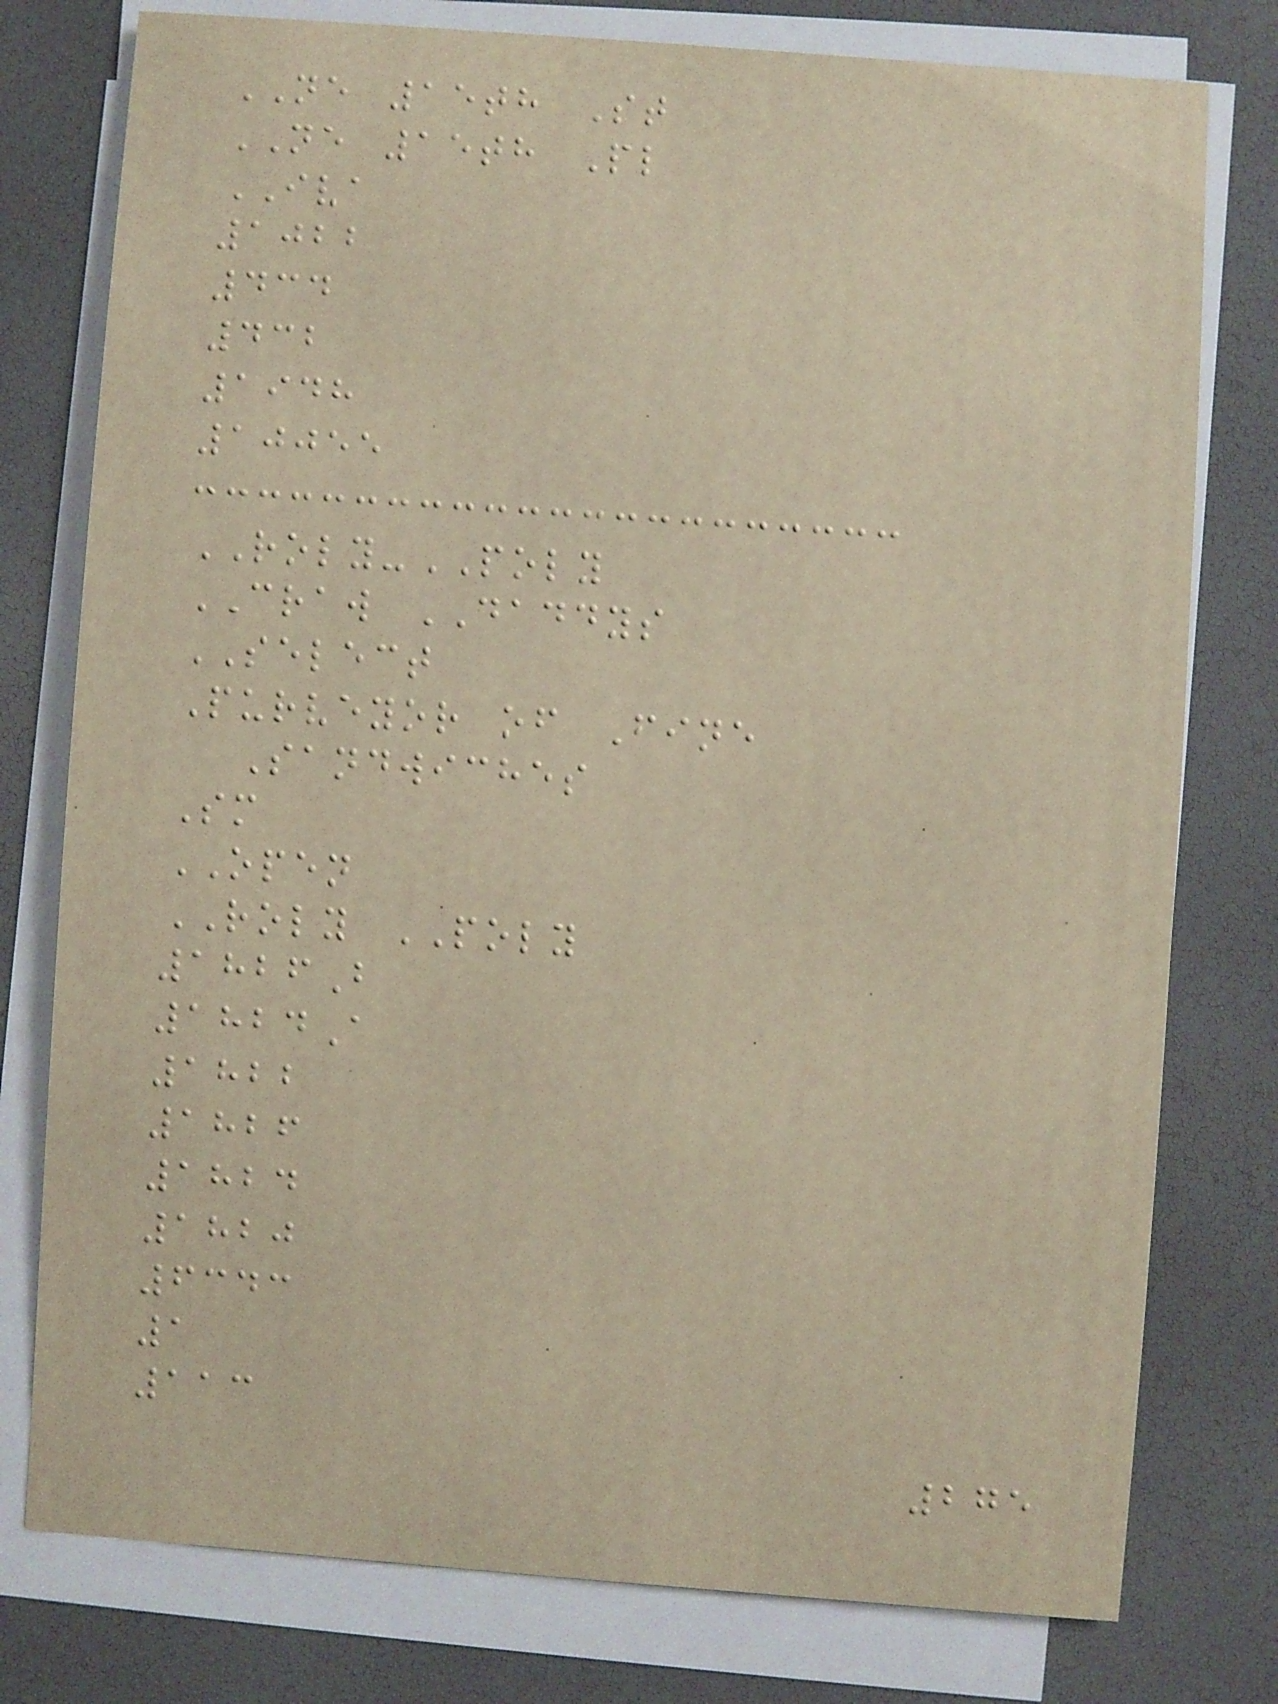NE 15th St
NE 15th Pl
IVA
1022
434
432
1948
10055
ROLY-POLY
CRAW DADDYS
SELECT
Purveyor of Fine
Sandwiches
Sm
OPEN
ROLY POLY
1826B
1824A
1822
1826
1824
1820
6343
1
113
275
